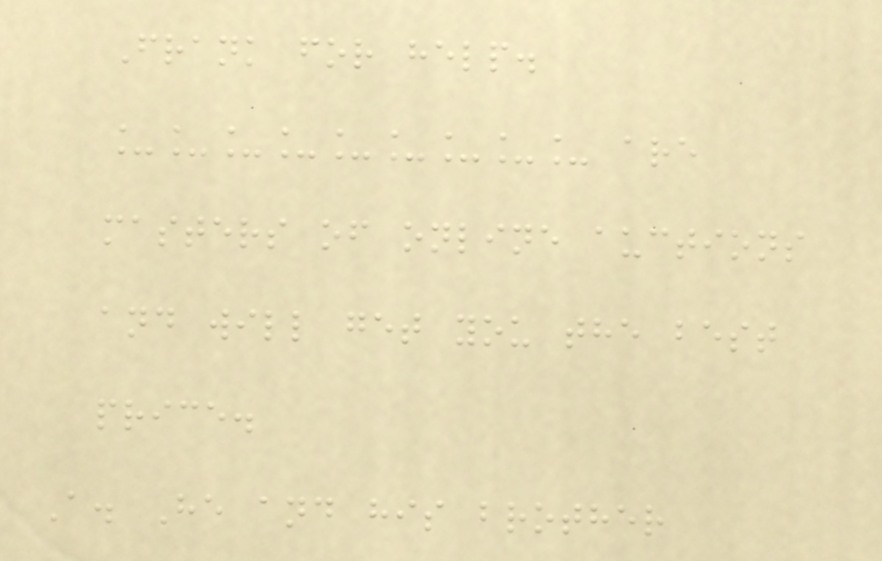Frank for help.
_________ are
masters of online auctions
and will get you the best
price.
A. He and his brother
